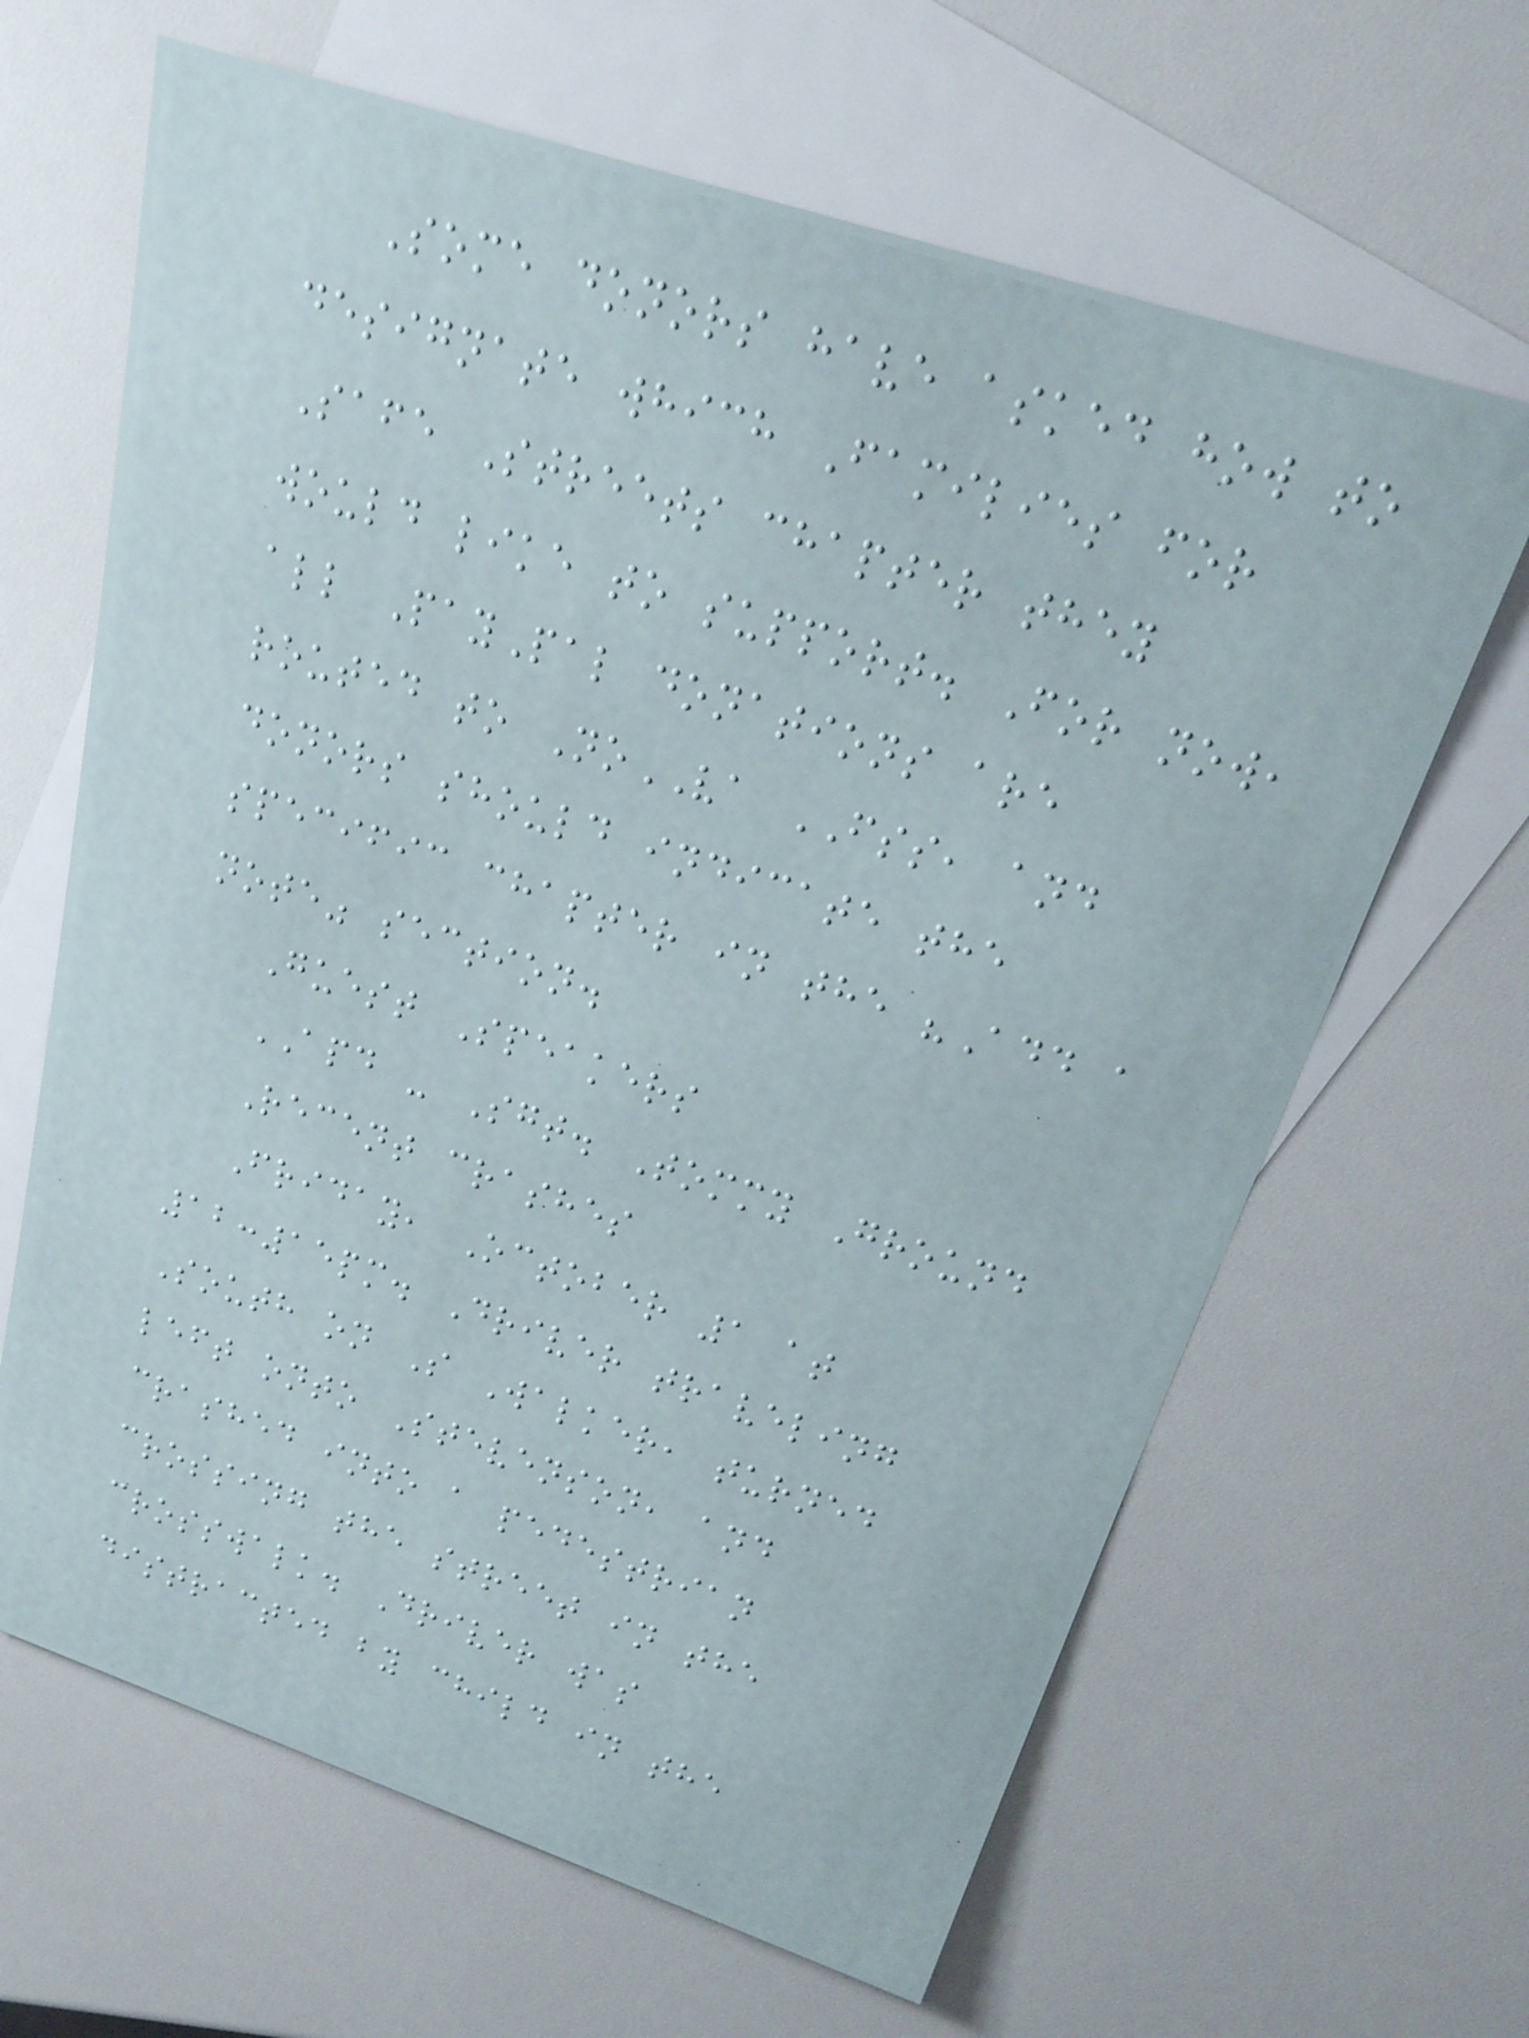Some donors have asked how to
designate which Families for
Safe Streets chapter they
would like to support. For now,
all PayPal donations are
routed to NoVA FSS, and
donors should indicate the
specific chapter in the "Add a
note" section.
Guest Speakers
APD - Sgt. Tommy Ground
Recent crashes
Friday, October 1 at
12:15pm. Driver traveling
South on S Walker, turned
left onto Stevenson, and
crashed into a pedestrian
crossing the street in the
crosswalk. Driver was
distracted by child in the
